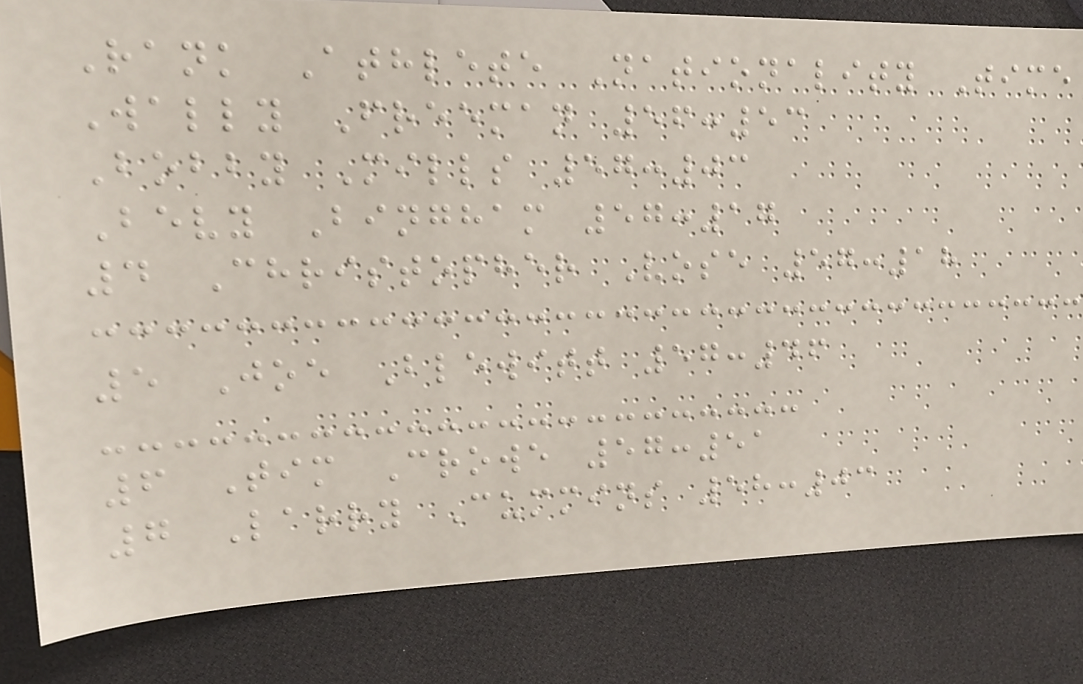Rank Athlete Nationality Time
Wally Freeman 56:53
Bobby Mills 57:03
Bevy Bingham 57:17
4 Christopher Vose 57:18
5 Joe Blewitt 57:46
6 Tim Crowe 57:51
7 Larry Cummins 58:03
